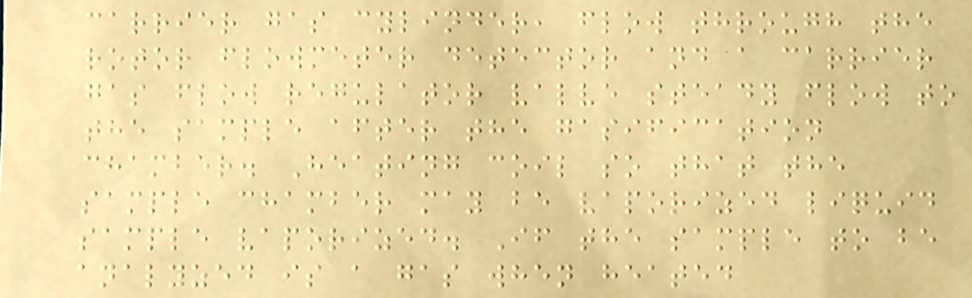carrier gas cylinder, flow through the
rotor flowmeter detector and a carrier
gas flow regulator valve steady flow to
the sample after the gasification
chamber. Heating coil so that the
sample chamber may be vaporized liquid
sample vaporized. If the sample to be
analyzed is a gas when heated
